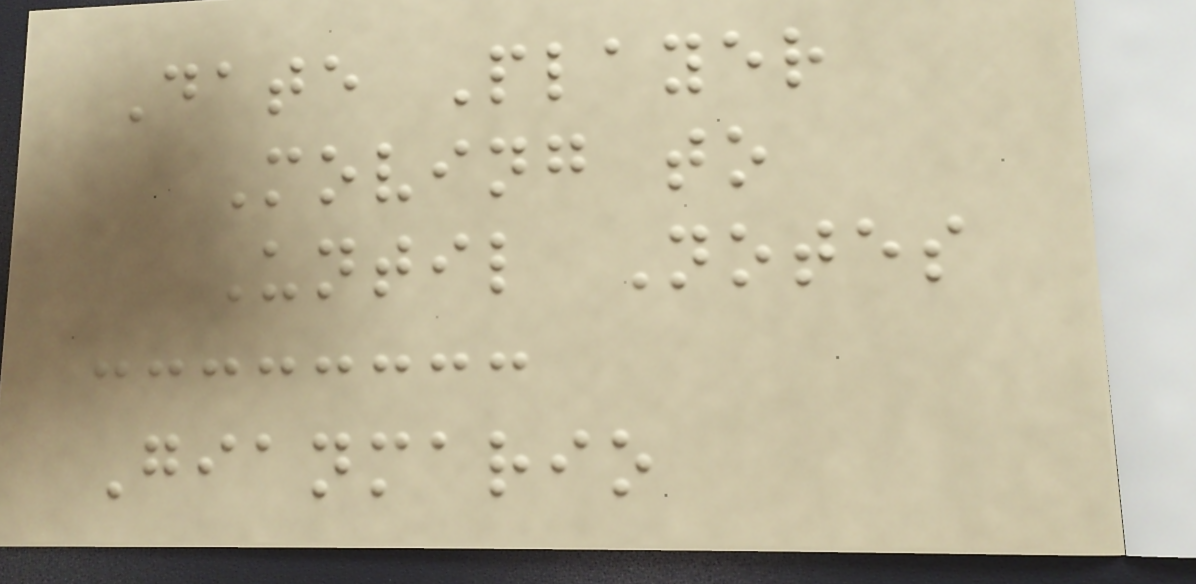Date Player
Moving to
Until Notes
Gianmario
